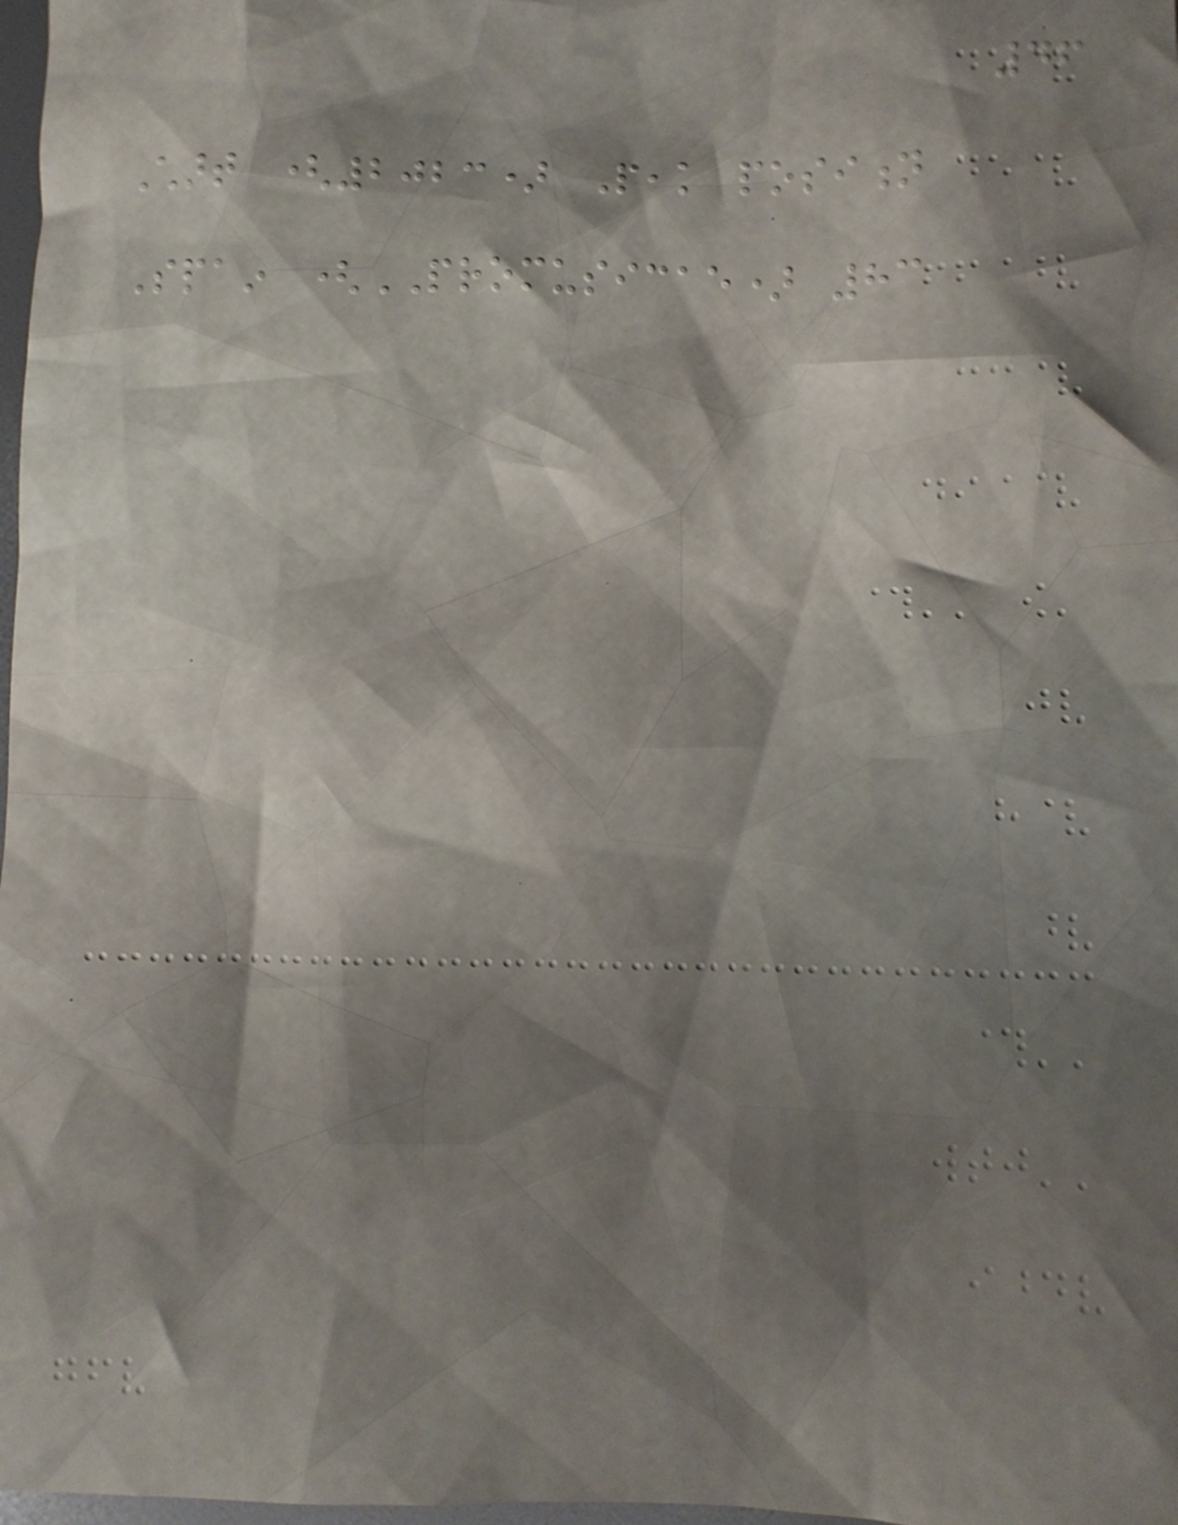46
Chart (2023) Peak position
Spain (PROMUSICAE) 83
